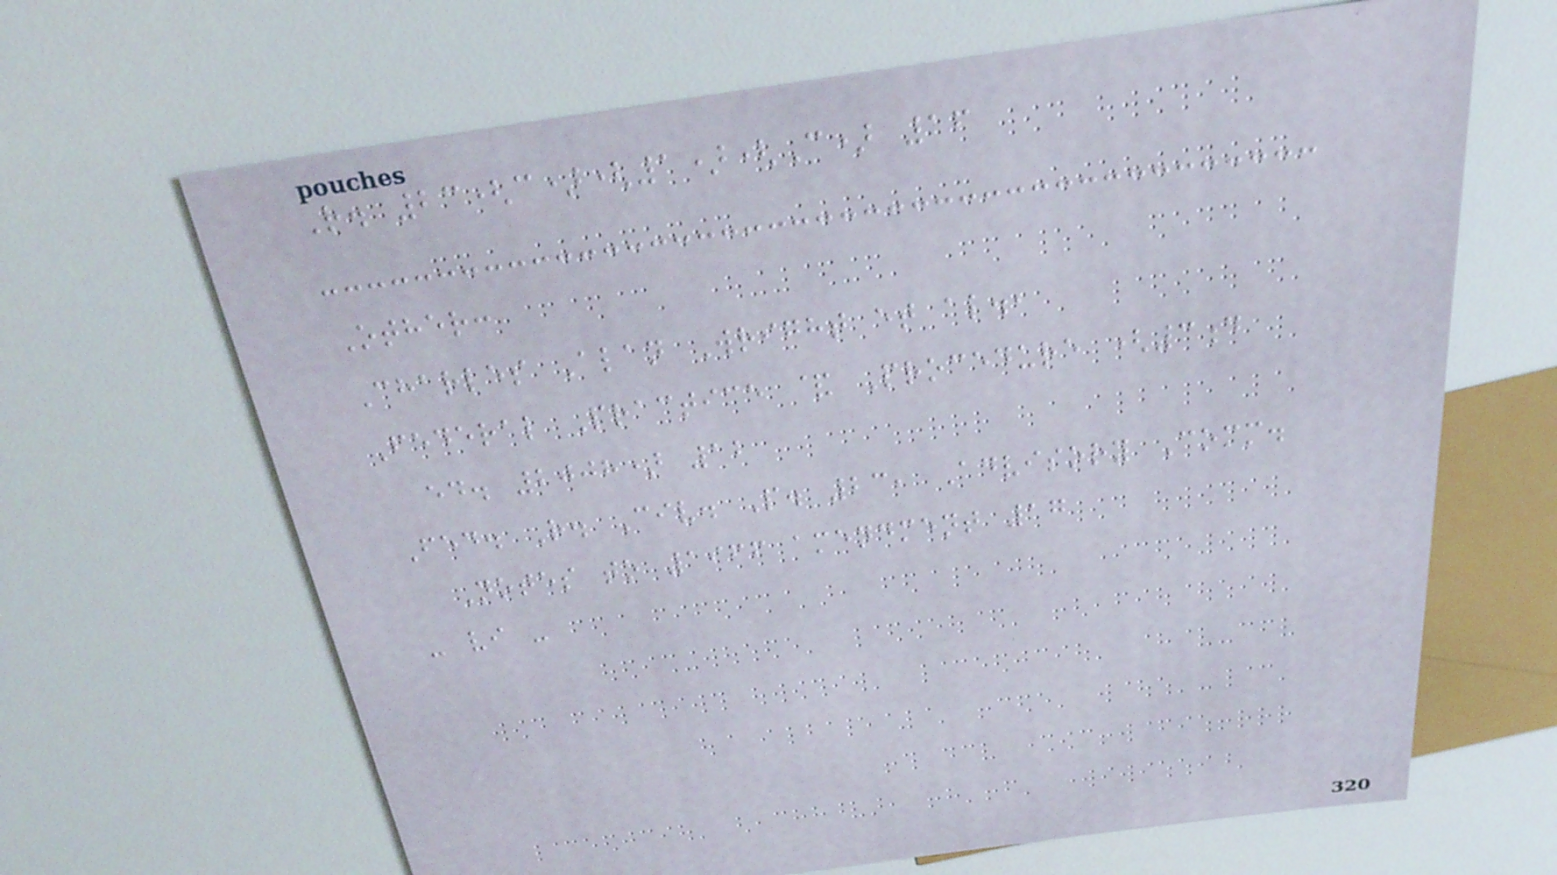R. 23(c)(1)(C) 16
Other:
Charles Alan Wright et al.,
Federal Practice & Procedure (3d
ed. 2008) 12
Fed. R. Civ. P. 23, Advisory Comm.
Notes to 1966 amendment 17
- vi -
